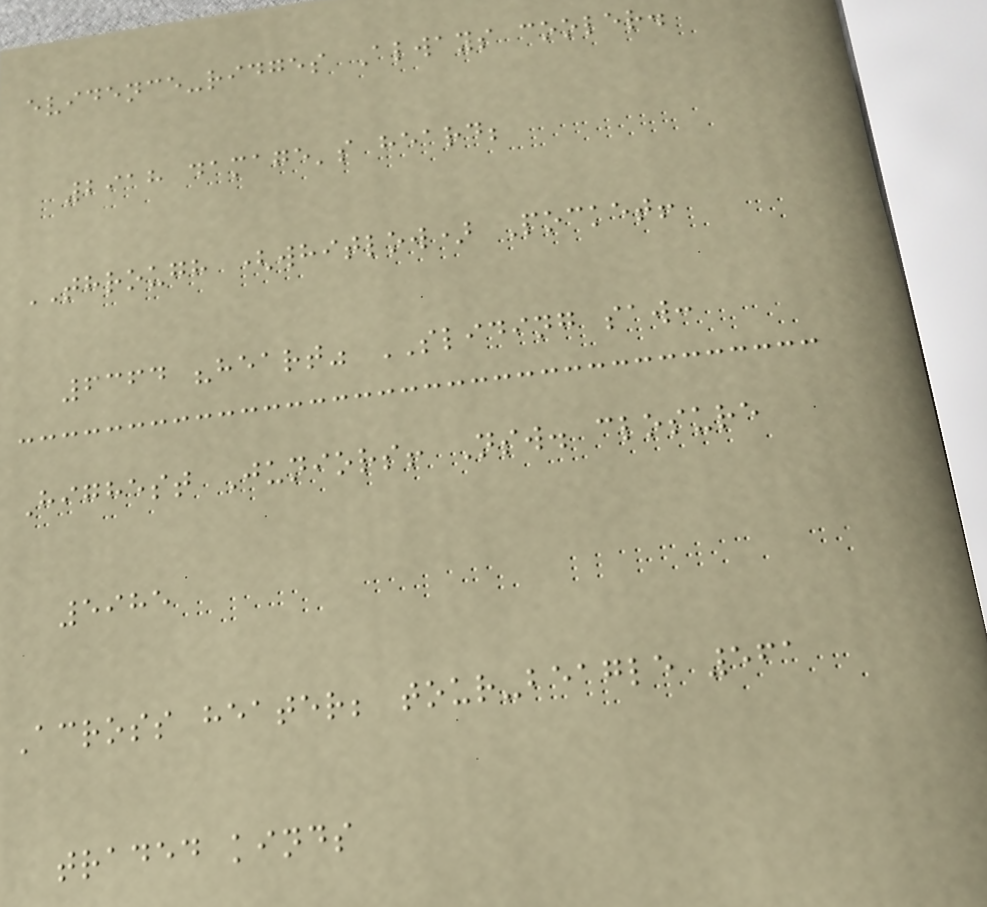evidence-ridges Always cooler.
2918 damage's heard;
THROUGH (whitlow) Pocket!
6364 "heart" SLIDING saw:
Highest Juniors! Nsw. closure
5985
Across heater; tour-beagle 561
traded kinds
